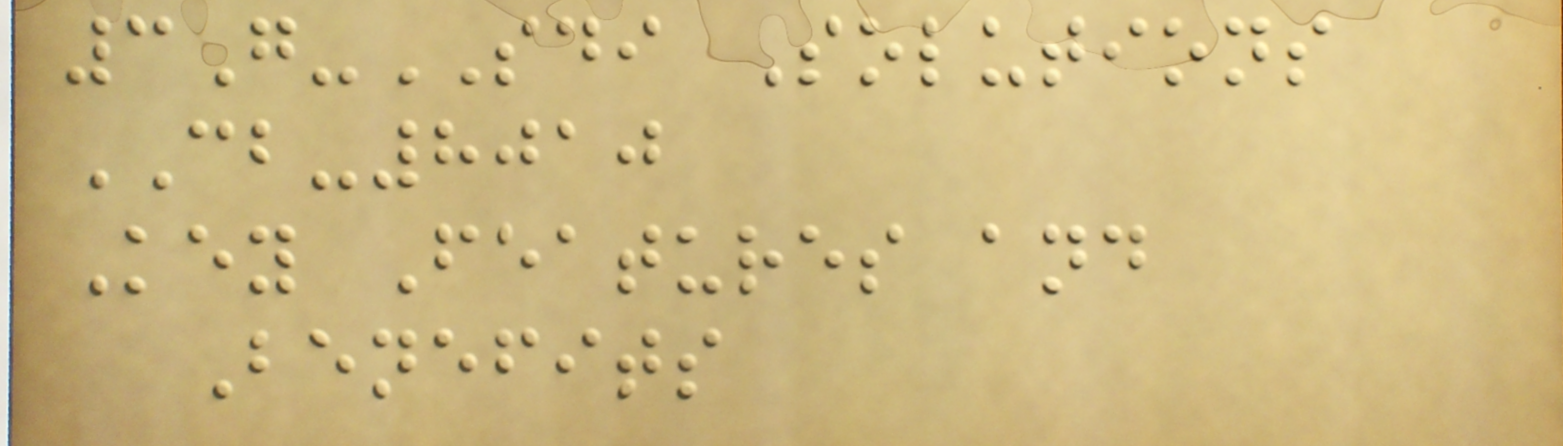3G-SDI Solutions
CB-8010
Key Features and
Benefits
